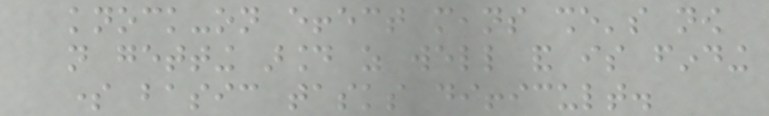knock-on effect means she's now
not getting around as well and is finding
some basic tasks difficult.
